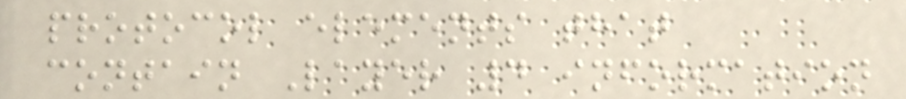protocol elements that
contain Layer 4 information
